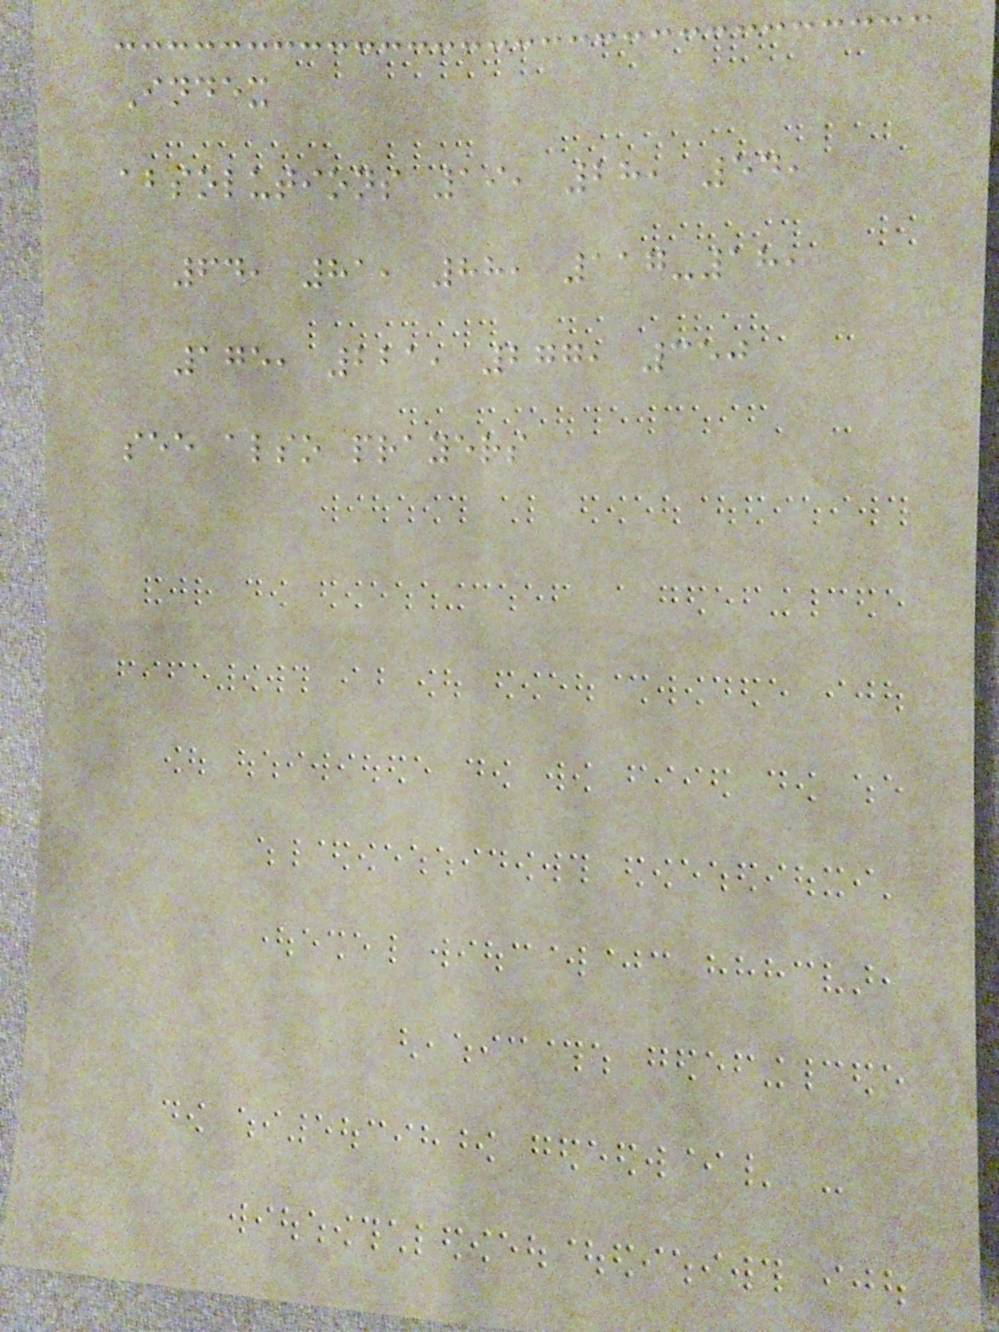Index
absolutions 19, 28, 54,
64, 81, 88, 117-18,
175, 221, 277, 350
see also prayers
